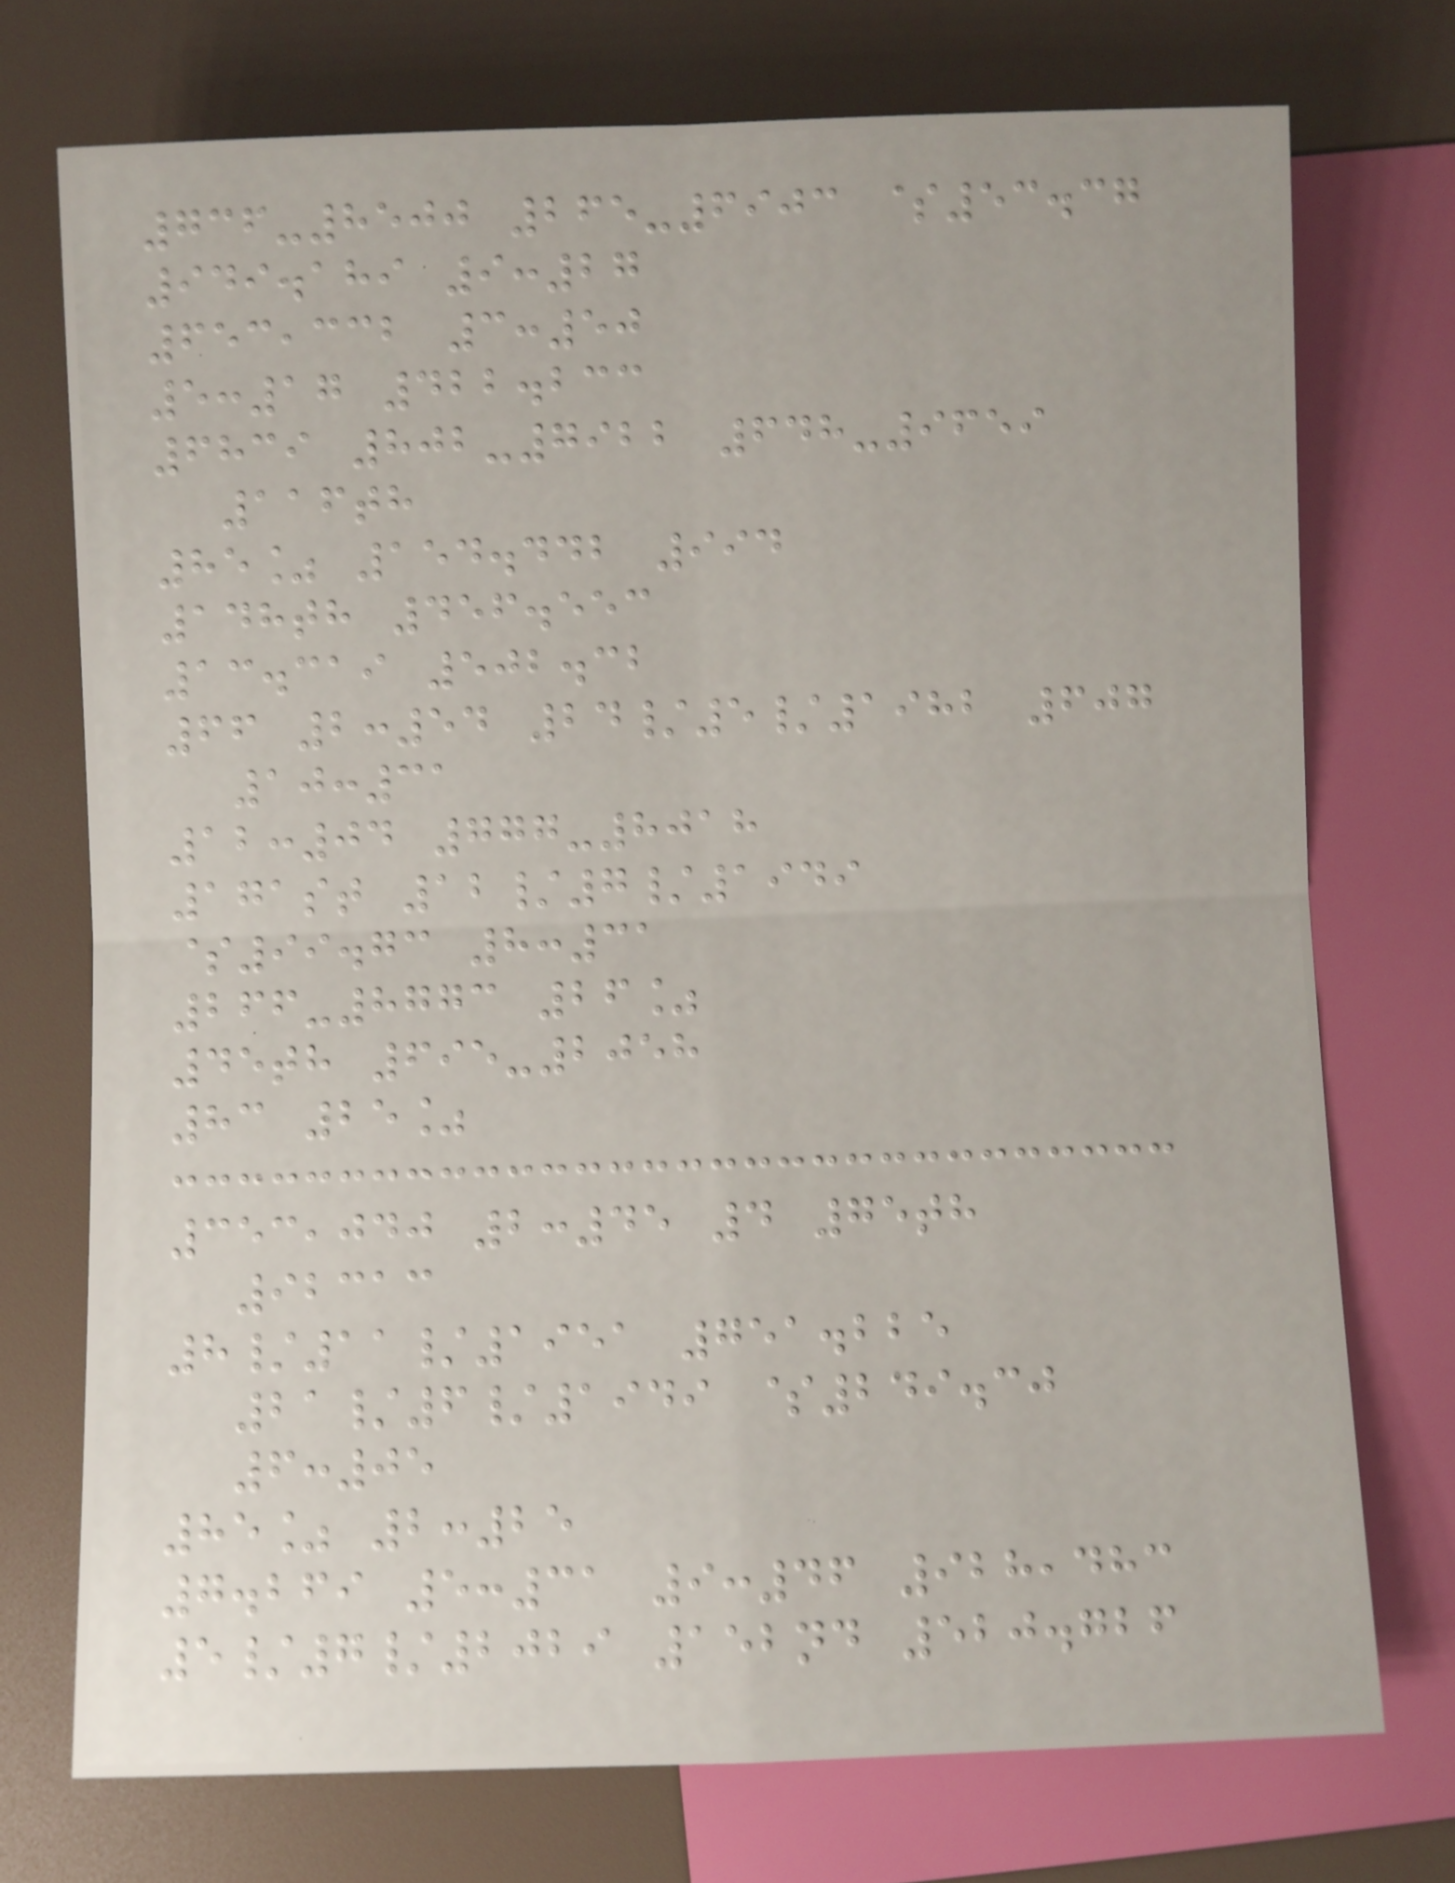736-8500 265-6903 $53.37
949.189 9:27
653,332 3:50
5:17 422.233
6839 802-7922 648-9659
116th
85% 154.442 994
148th 456.553
13.319 502.32
66 2:54 24/5/1982 607
10:31
12:04 777-8018
171st 12/7/1949
$99.73 8:31
266-8773 26%
45th 695-2058
83 25%
353,040 2:45 4 75th
92313
8/11/1951 751.225
21/6/1949 $249.30
6:05
85% 2:25
7.269 5:31 9:46 928,483
5/7/2029 152nd 520.726
